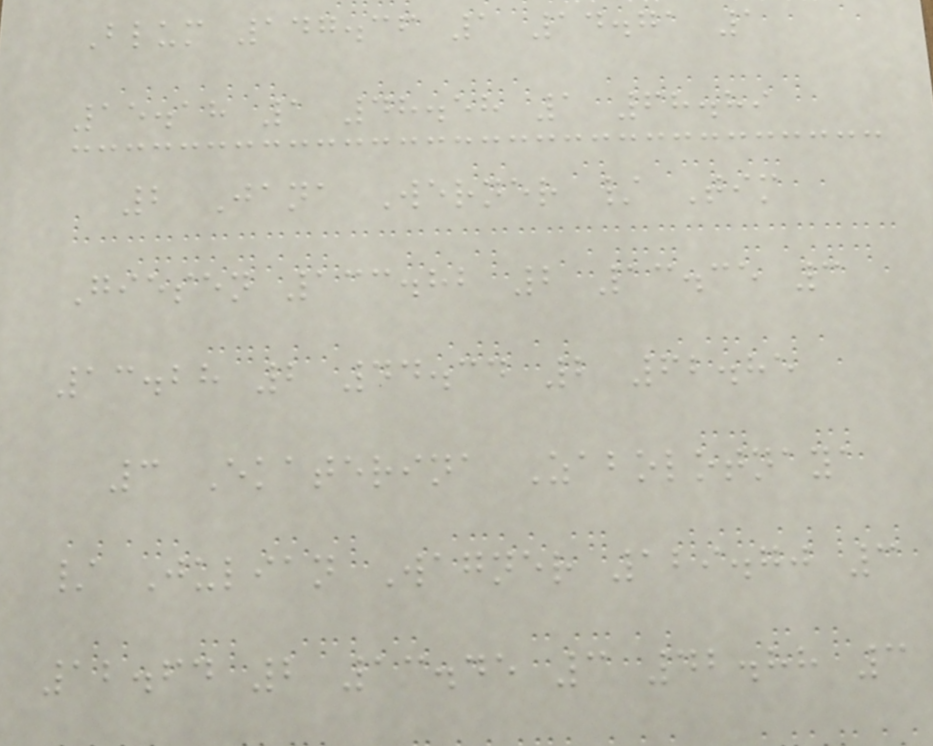Blum 147.36 1 14.71 1
15.18 1 48.58 1 68.89
2 Jana Werner / Tim
Giesen 133.82 2 13.35 3
13.28 2 44.34 2 62.85
3 Ekaterina Zabolotnaya
/ Julian Wagner 129.70 3
12.64 2 13.45 3 42.88 3
